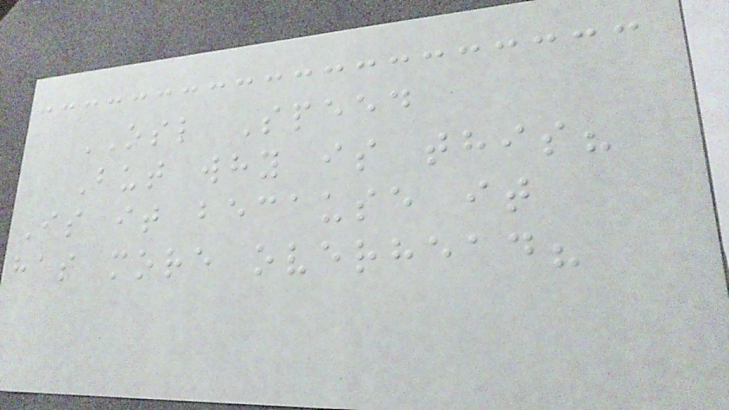OSL Speed
But why is this?
Is it because it
has more overhead?
